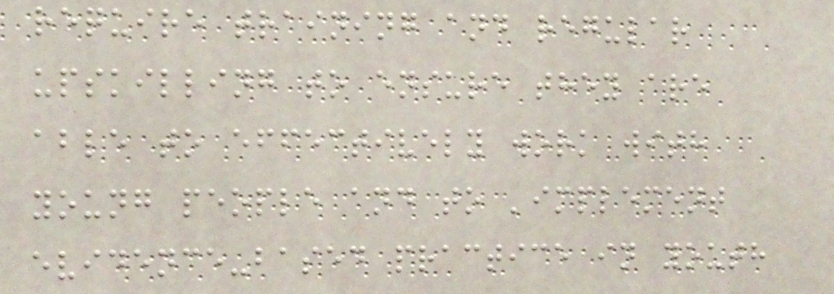require training and regular
upskilling to ensure they are
able to effectively work with
young people and to 'implement
evidence-based practice in youth
